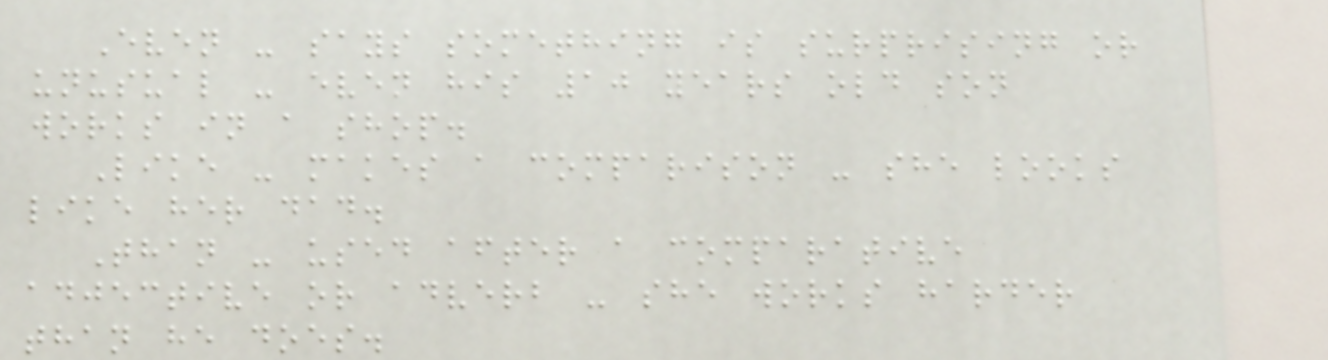Even - says something is surprising or
unusual - even his 10 years old son
works in a shop.
Like - makes a comparison - she looks
like her dad.
Than - used after a comparative
adjective or adverb - she works harder
than he does.
